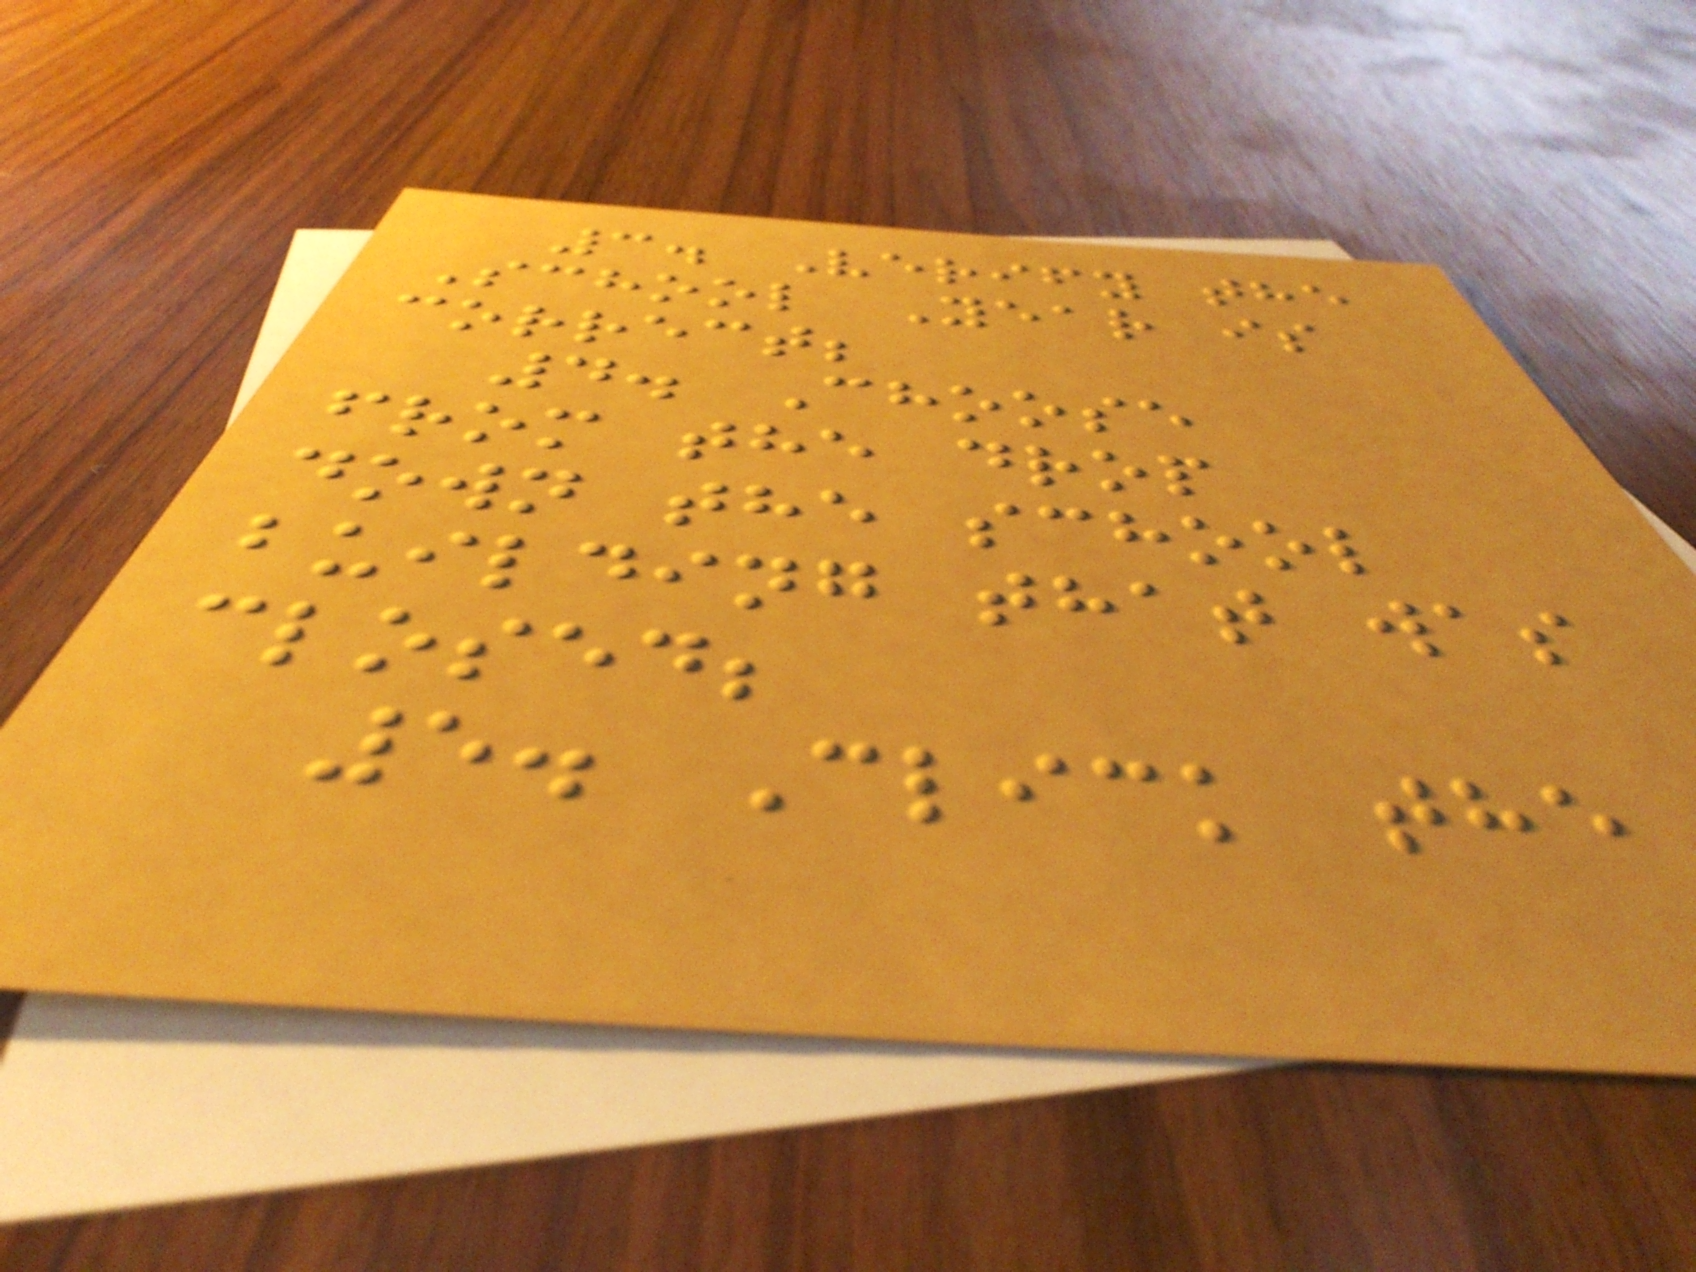3. Verify the
School Year is
correct;
4. Choose
from the drop
down the school
building that was
closed;
5. Click the
